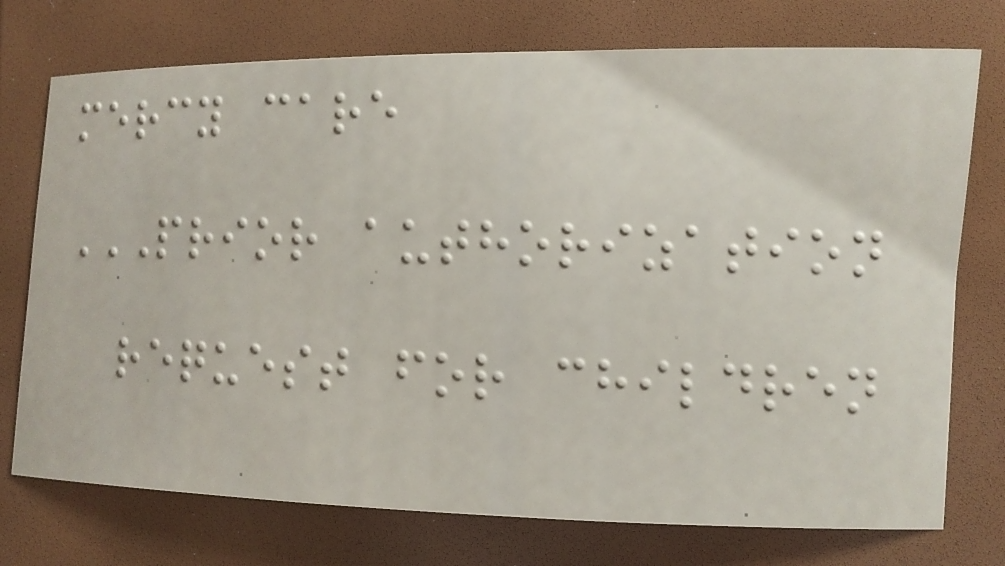mercy care
PRIOR AUTHORIZATION
REQUEST FOR CHILDREN
